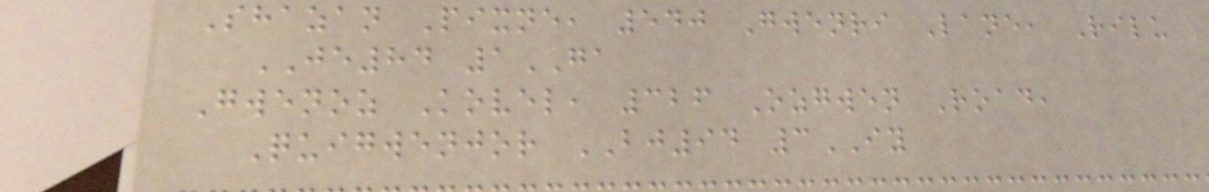Shazan Pixne, 540 Gwenri Lane, Rilu
JE84 1GA
Gwenoz Kovel, 326 Ozgwen Road,
Quigwenjor BJ94 3IY
